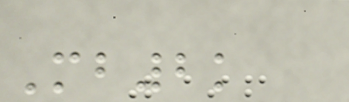Mb2k
